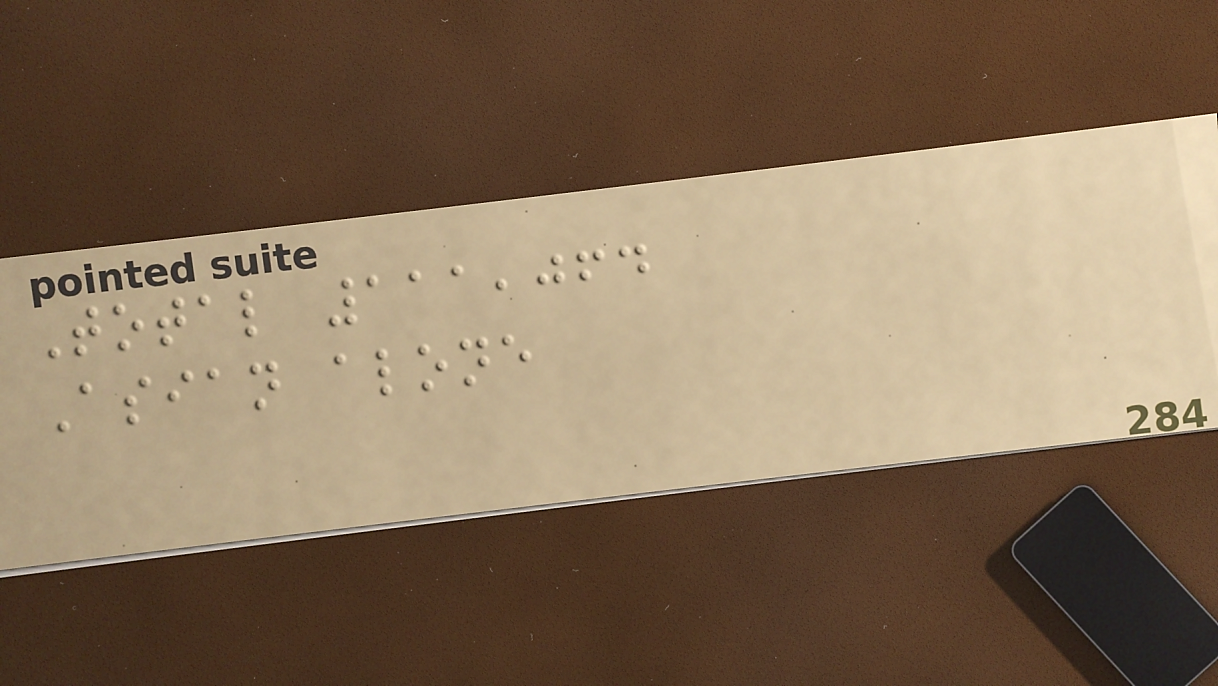Total 111,064
Asian alone
